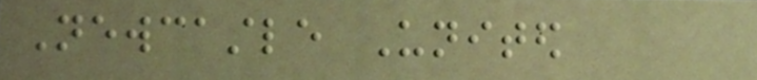Newcastle United
